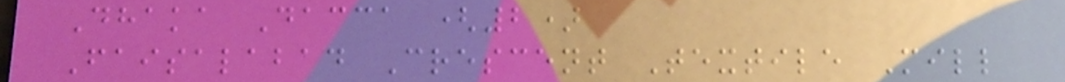Dhaka Dacca (2)
Faisalabad Crescent Textile Mill
